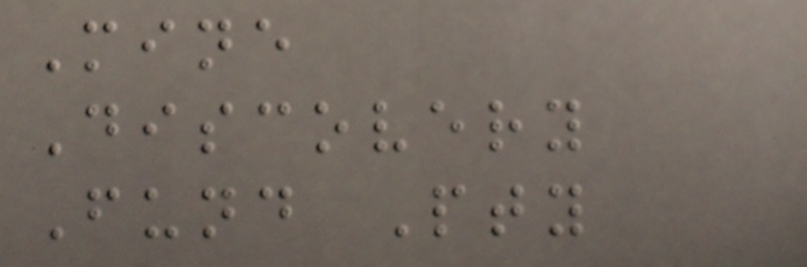Mine
Discovery
Fund Pty
